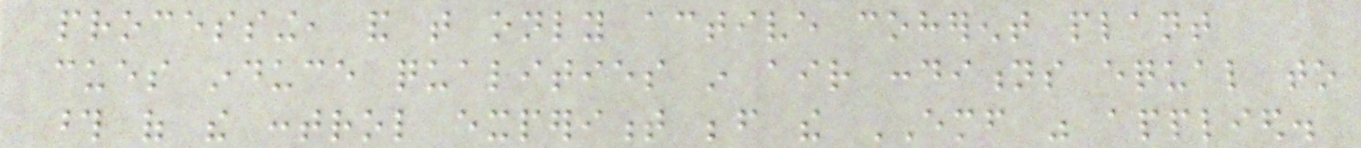processing, and that only active coherent plant
cues induce qualities in air conditions equal to
those of the control experiment before the EMF was applied.
